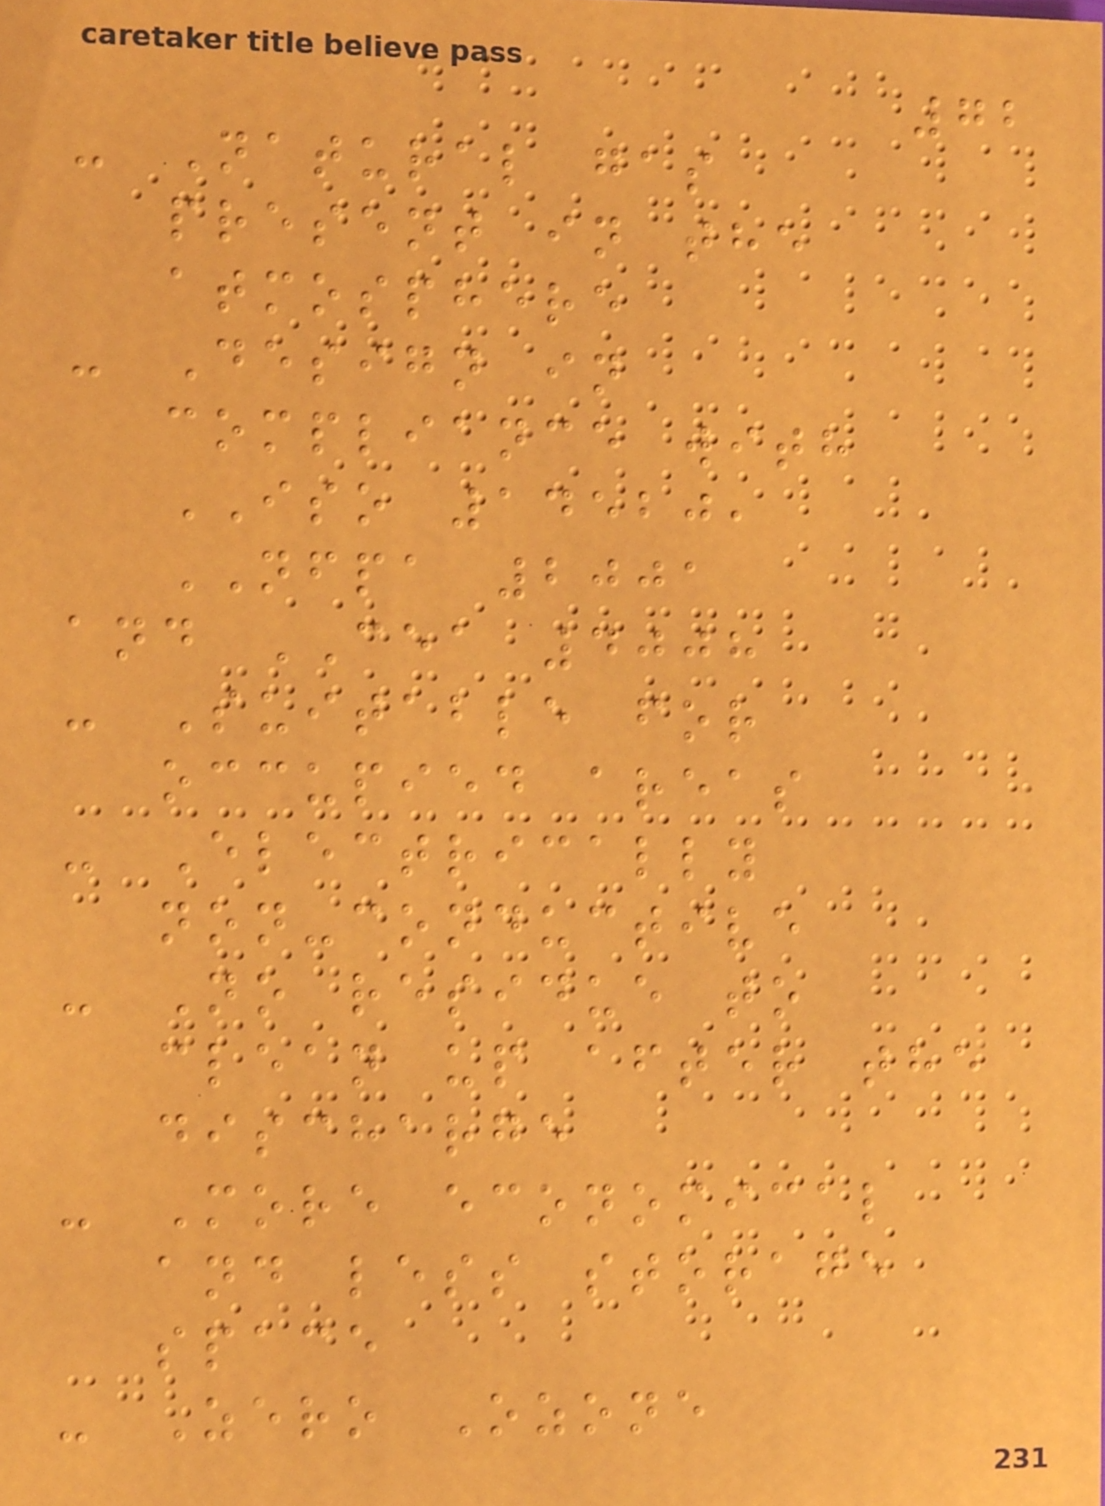72
- Natural gas
present in the
atmosphere
- Design in
compliance with
ISO 14520,
NFPA 2001
and CEA 4008
- Suitable for
occupied areas
- Electrically
non-conductive
- No residue to
clean up after the
discharge
- More economical
and less storage
space
- Zero Ozone
